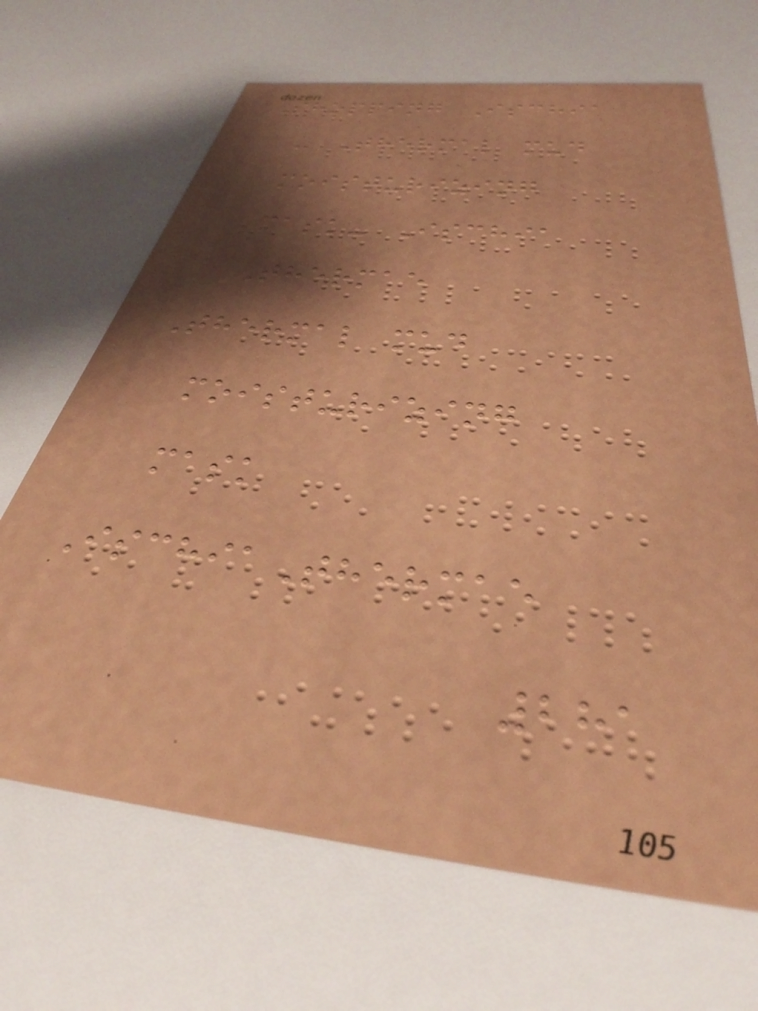Shopping Ischia
- Thermal mud
moisturizing
mask- Ischia
Thermae
Thermal mud
moisturizing
mask
IschiaThermae
281
